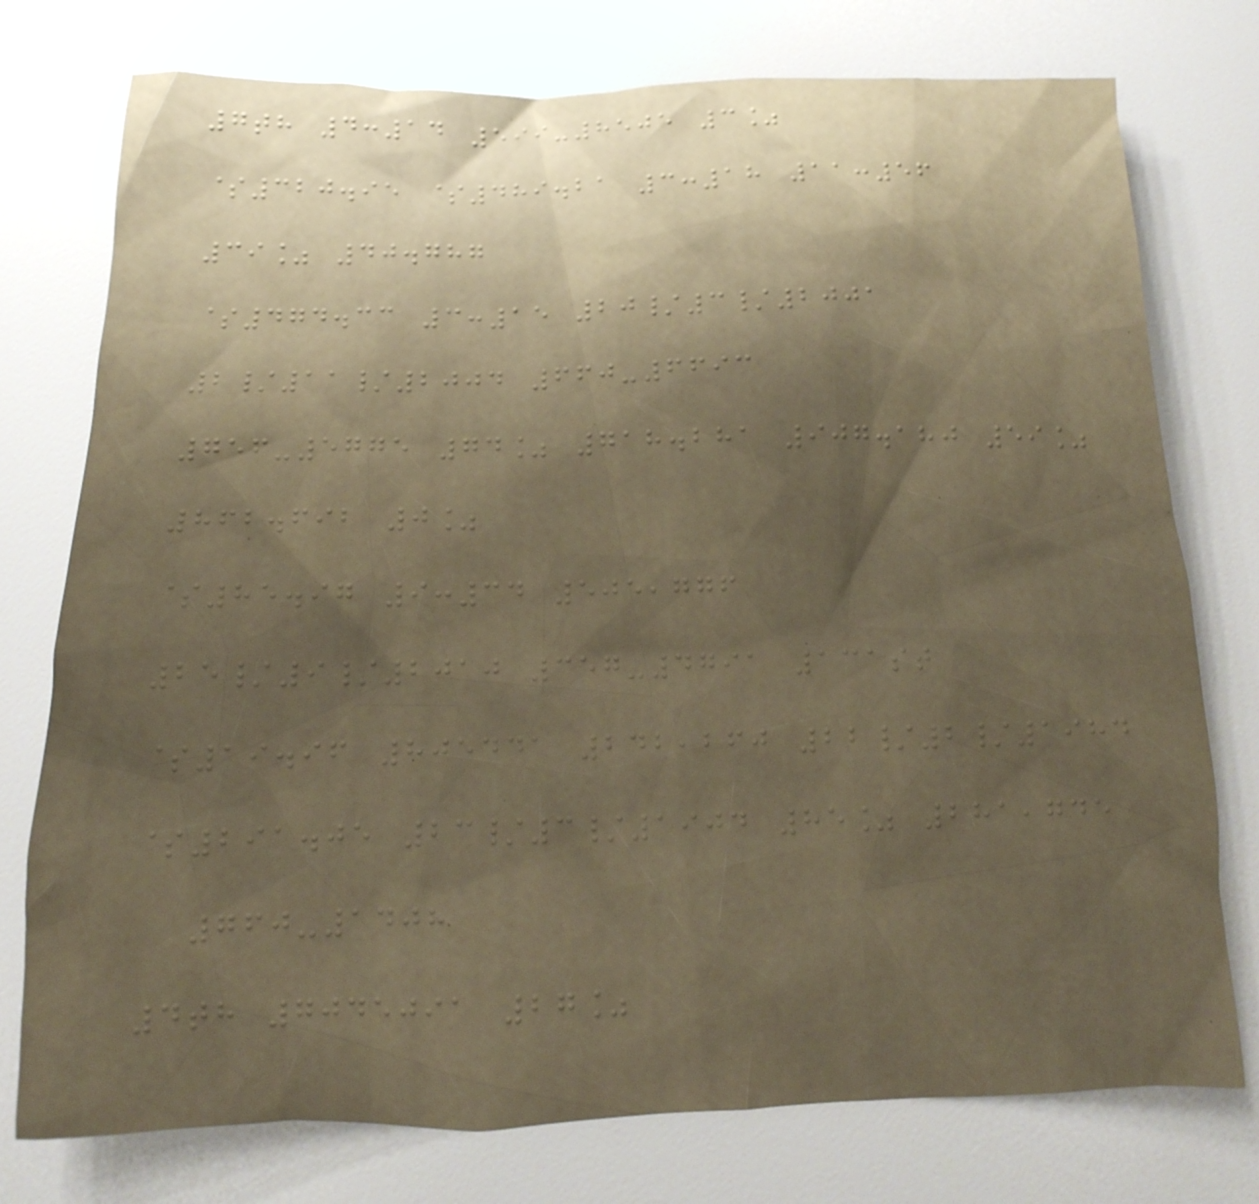7th 4:14 599-8505 3%
$320.95 $489.21 3:18 11:56
39% 40.787
$474.33 3:15 20/3/2001
2/11/2004 660-6693
756-5775 74% 718.281 907.180 59%
862.692 0%
$85.97 9:34 505,776
25/9/2010 357-4791 131st
$19.96 805441 242,260 22/2/1984
$291.05 23/3/1904 85% 281,745
760-1408
4th 7045091 27%
